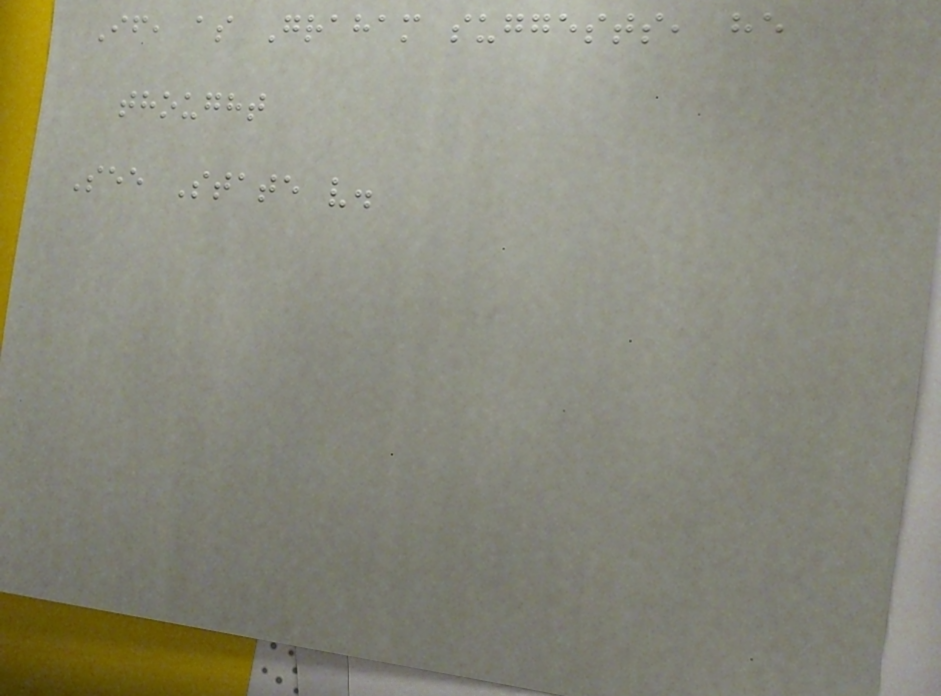If, as Graham suggests, he
thought
See State v.
